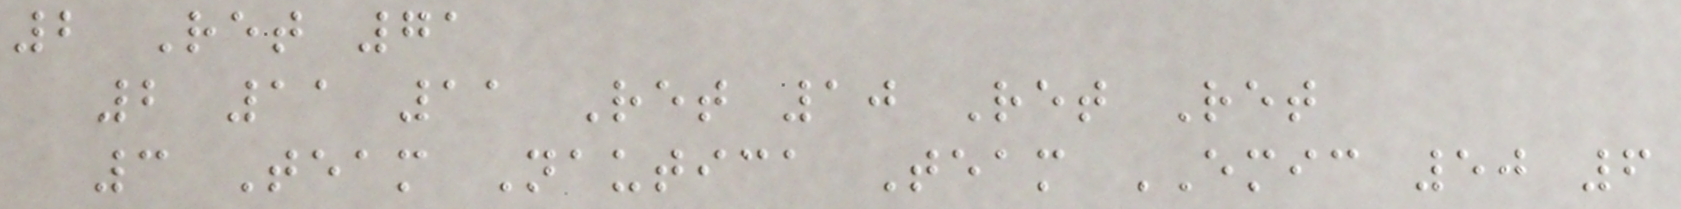2 Ret 71
2 11 11 Ret 10 Ret Ret
3 Team Nautica Team EMIC 50 6
